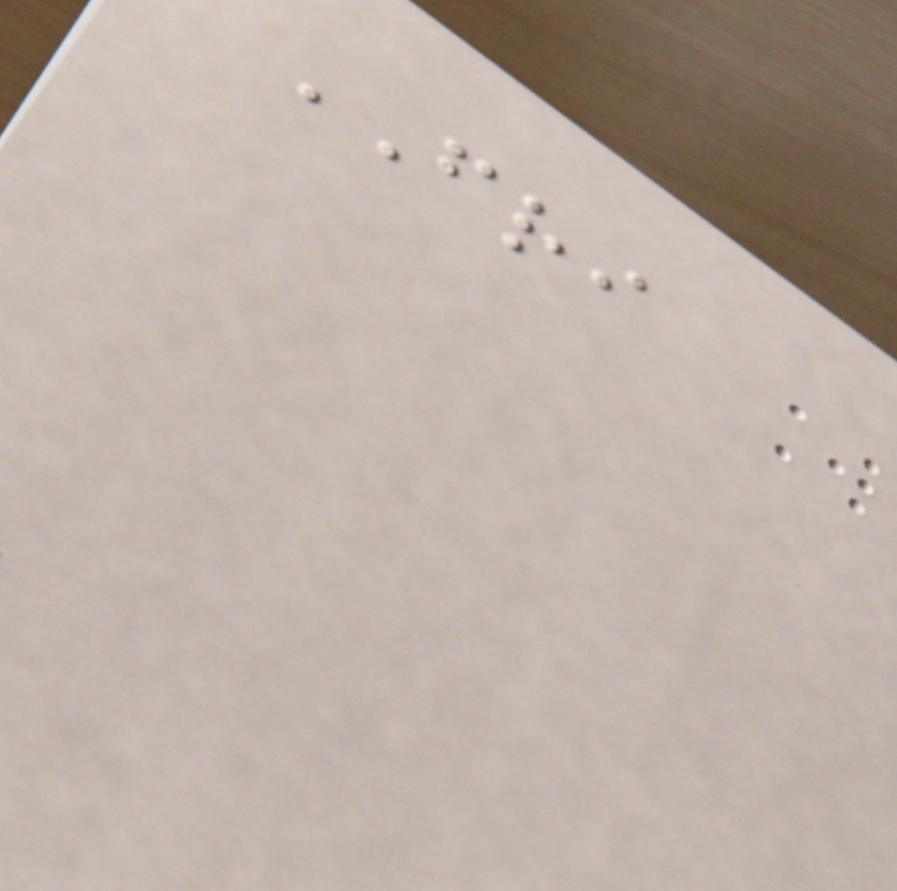FRI
